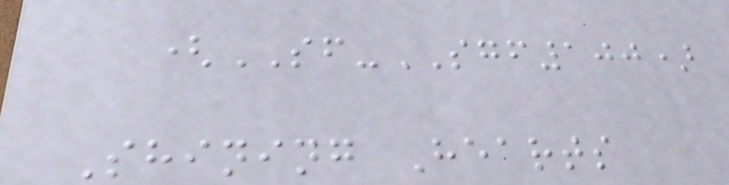(SF-SGF100)
Shining Hearts
